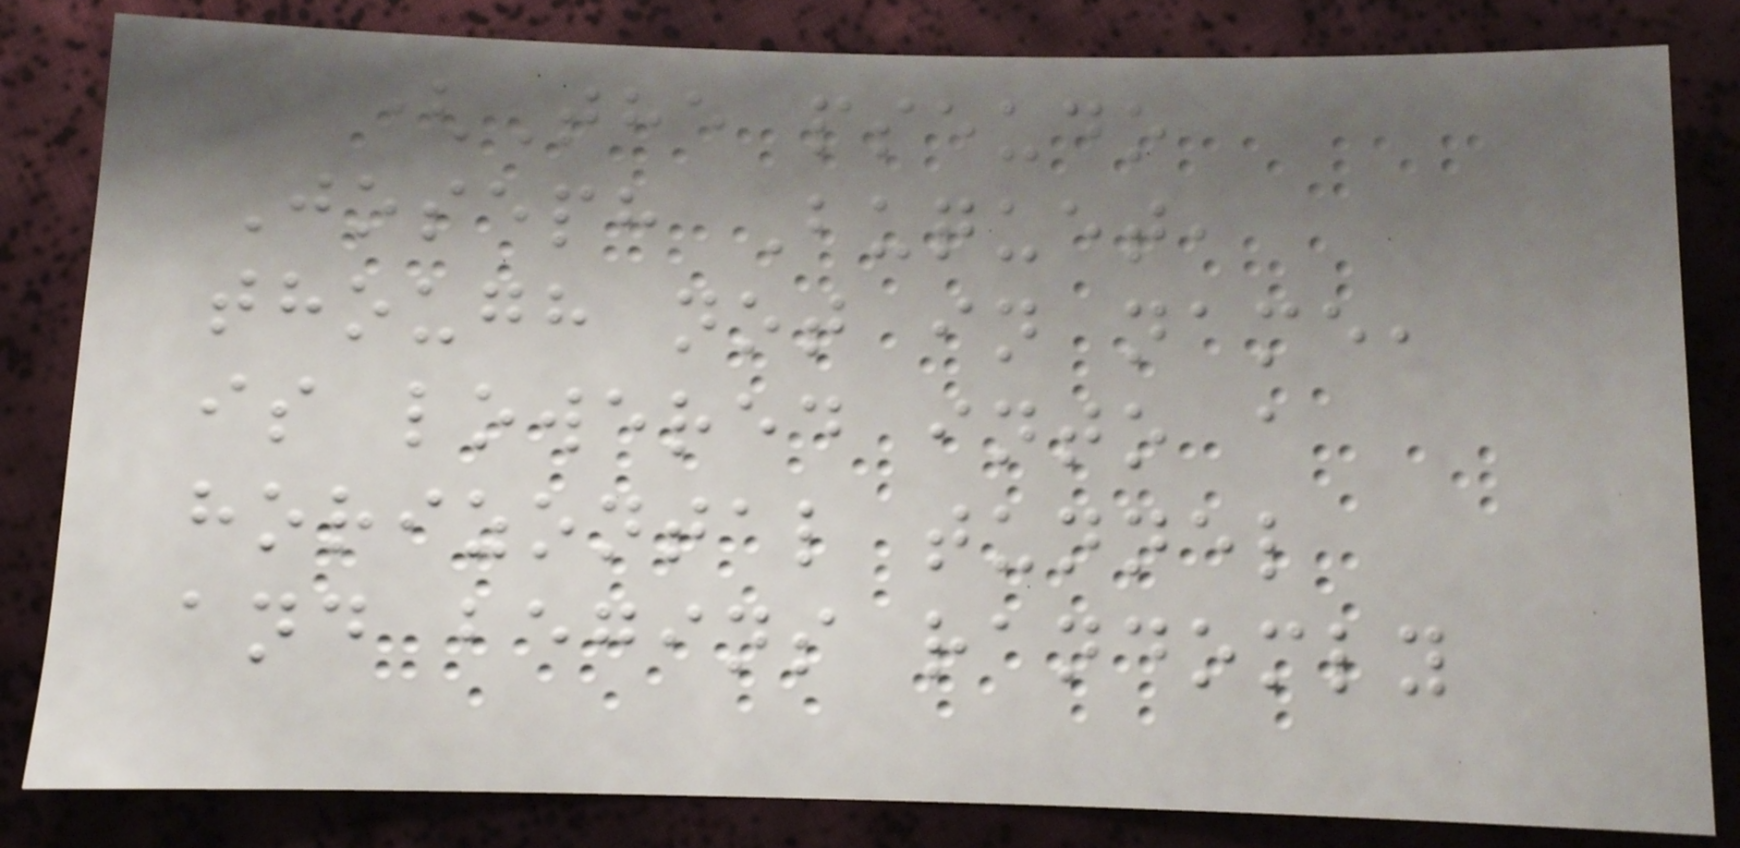(The pseudo
Joseph Buquet,
though not in name,
is lowered into a
horizontal tunnel
and begins randomly
